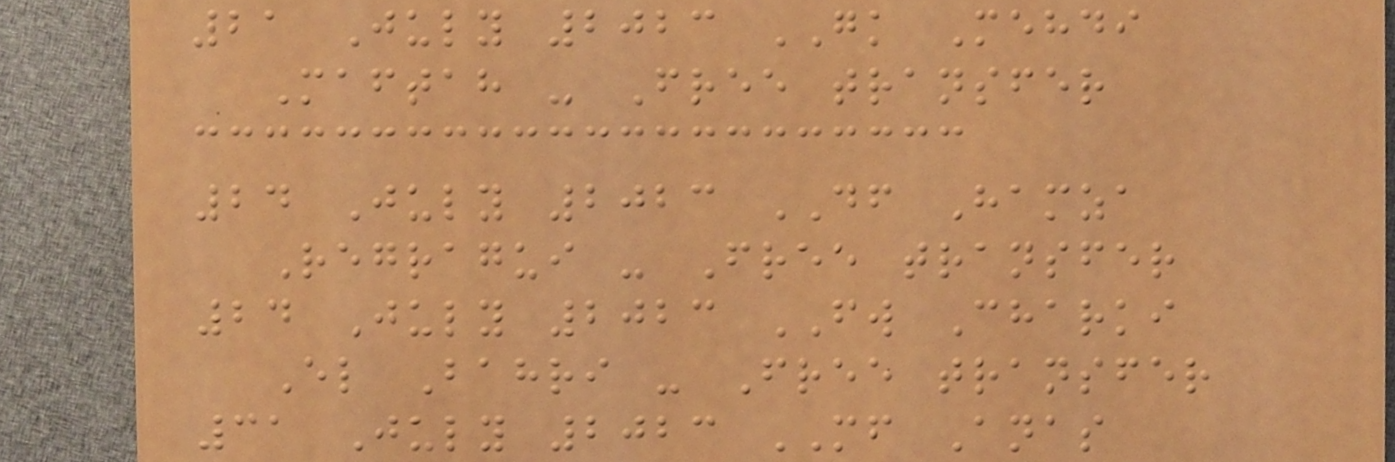21 July 2023 GK Mehdi
Maftah - Free transfer
24 July 2023 DF Hamza
Regragui - Free transfer
24 July 2023 FW Charki
El Bahri - Free transfer
31 July 2023 MF Anas
